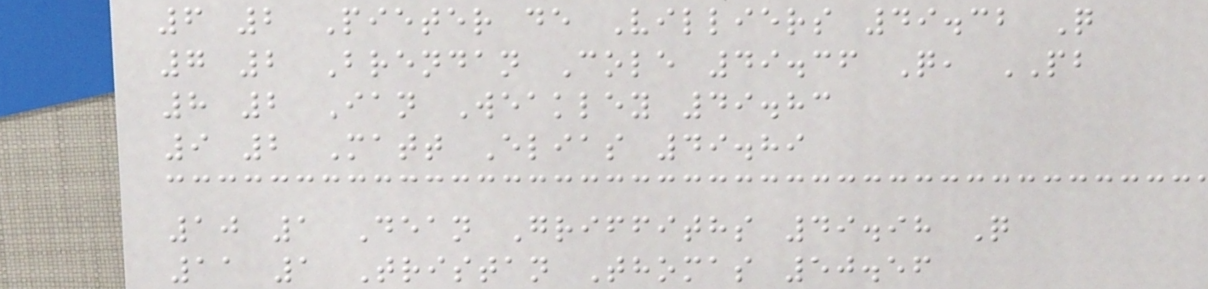6 2 Pieter de Villiers 49.32 Q
7 2 Brendan Cole 49.36 Q, PB
8 2 Ian Weakley 49.83
9 2 Matt Elias 49.89
10 1 Dean Griffiths 49.98 Q
11 1 Tristan Thomas 50.56
